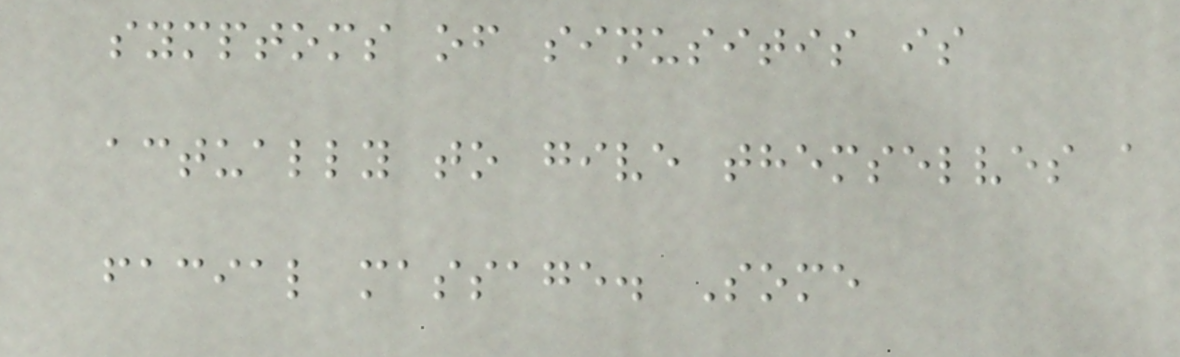symptoms of sinusitis is
actually to give themselves a
facial massage. Some
